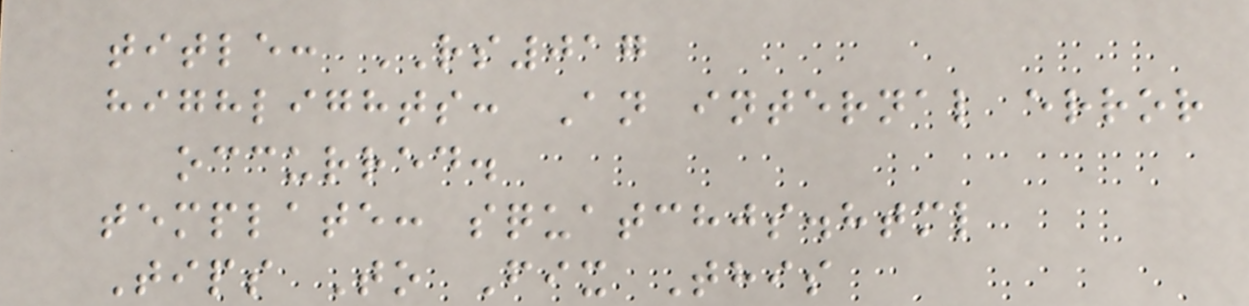title: RS017
highlights: An internal error
occurred.
template: squatchjs.html
Tips To Fix This
